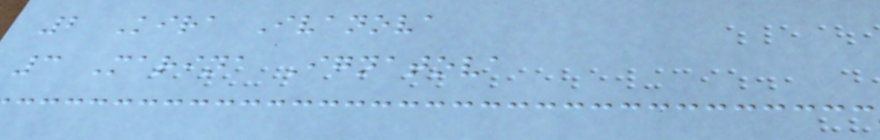2 Kira Ivanova
3 Marina Ignatova
